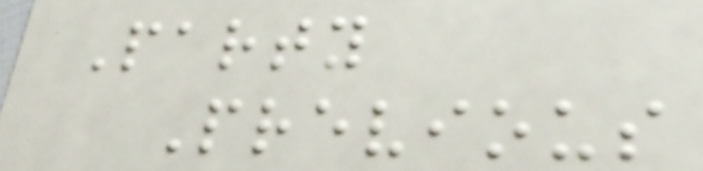Party
Previous
